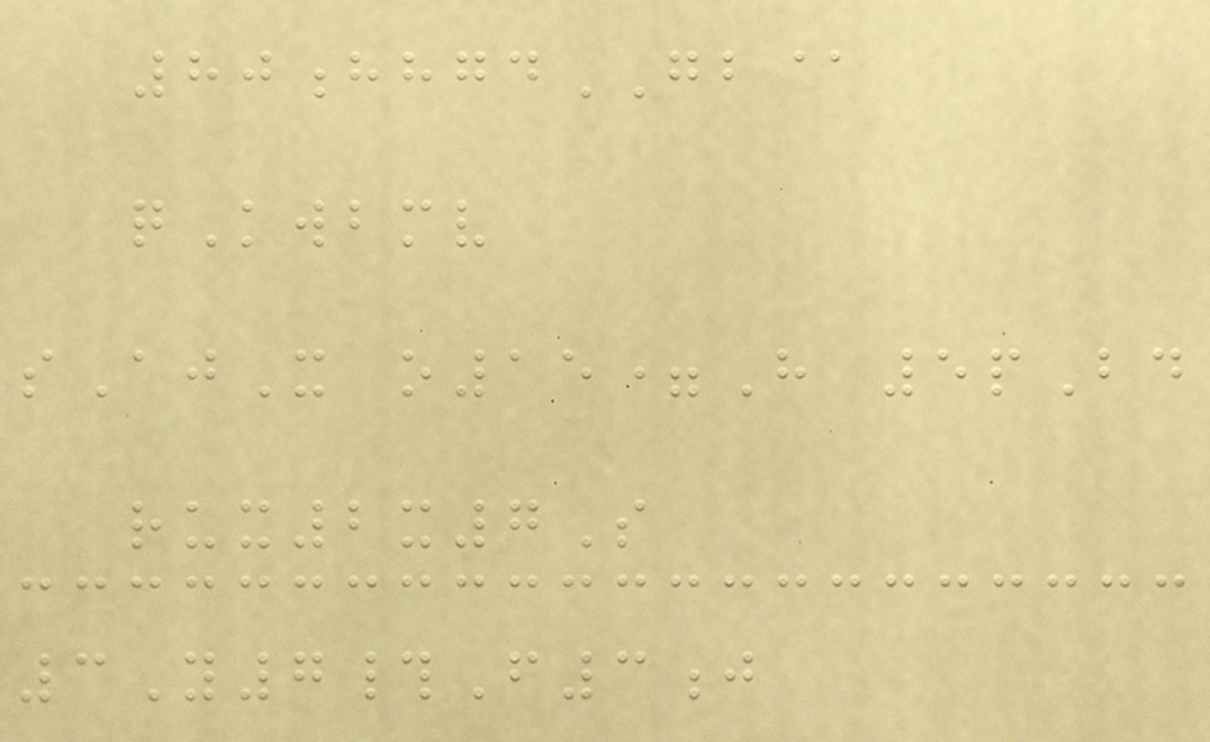80hhgdGB@
qKwbmv
sAjX o15=H 5pBd
rux2x7S
3Y7#F3j
